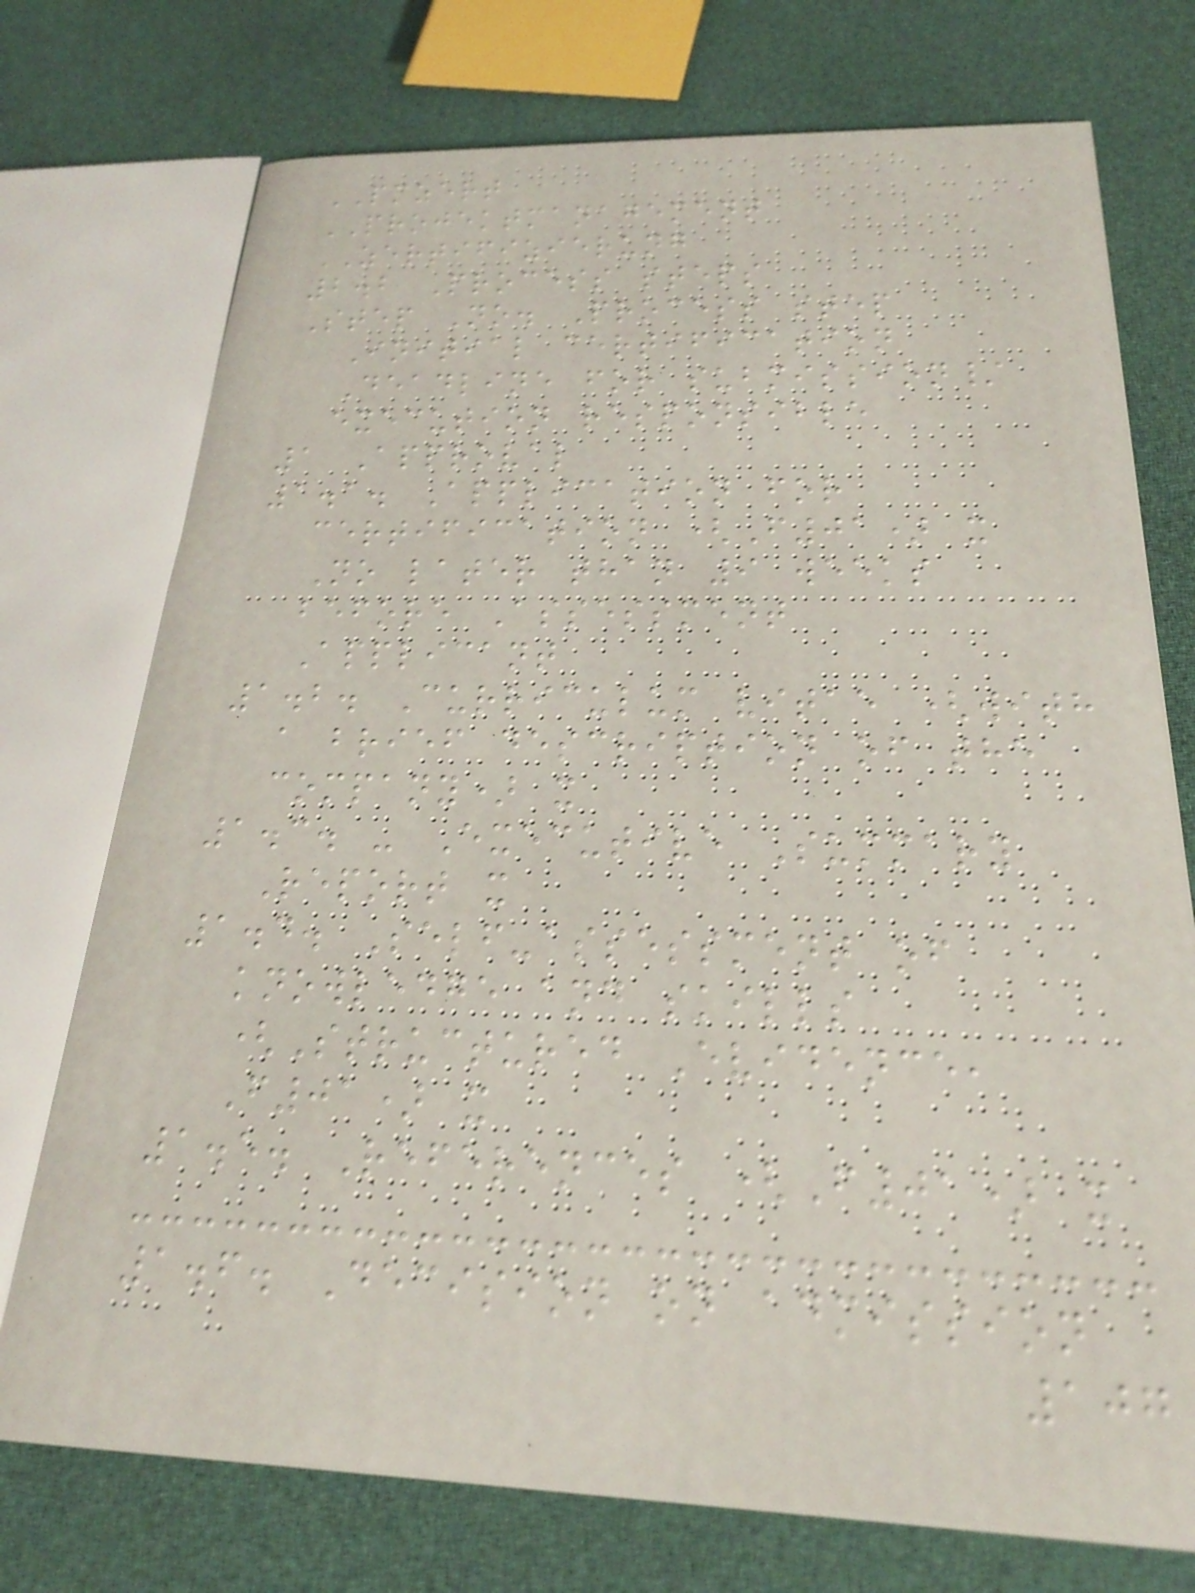PMZERT
PROJEKTMANAGEMENT
ZERTIFIZIERUNG
2.2 Process steps
Step No. Process step
Initial certification
Deadline for submission/
execution responsible
1 Approval
1.1. Application for
certification (F01) x
No later than 9 weeks
before Assessment
Applicant
1.2. Curriculum vitae (with
a brief description of the
company) x
1.3. - Executive Summary
Report x
1.4. Self-assessment of
knowledge and skills
(Structured Evidence,
F01) x
1.5. References (F01) x
1.6. Decision on admission
107
